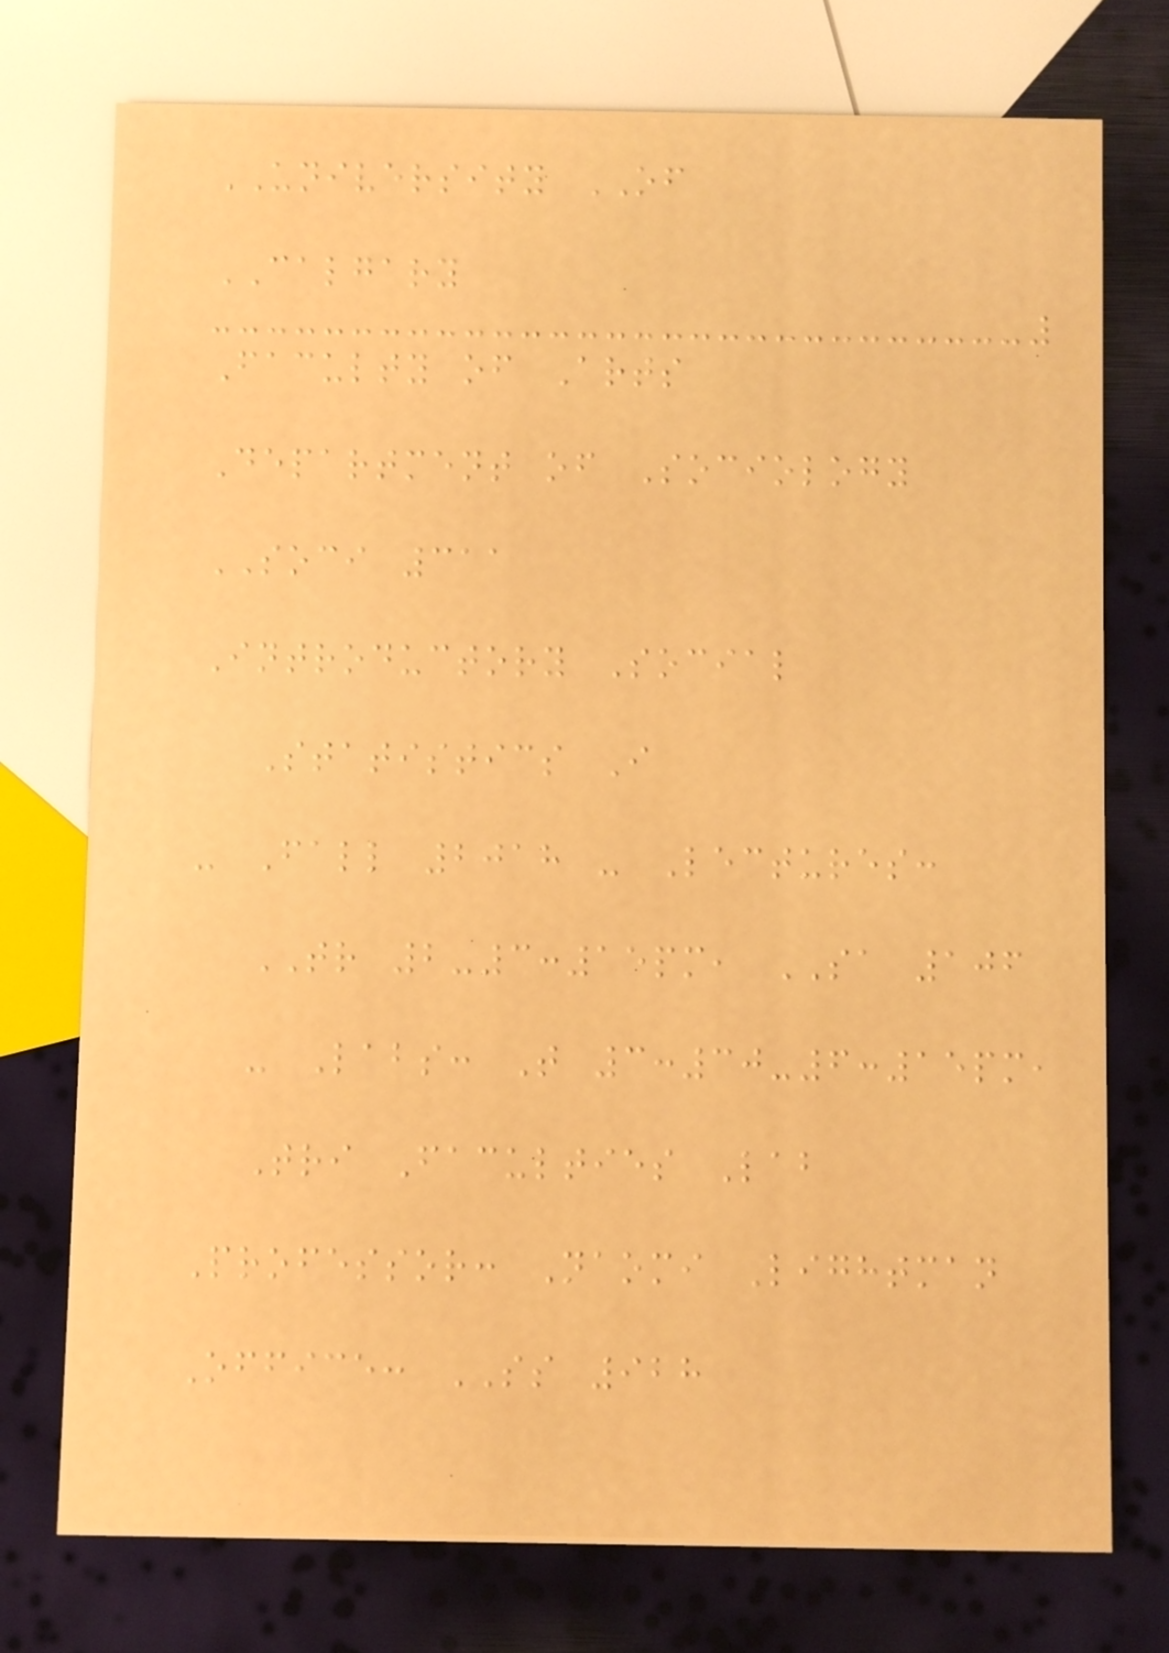UNIVERSITY OF
CALGARY
Faculty of Arts
Department of Sociology
SOCI 311
Introductory Social
Statistics I
- Fall 2018 - Lectures:
TR 2-3:15pm, SA 106
- Labs: T 3:30-6:15pm,
Tri Faculties Lab
Professor: Naomi Lightman
Office: SS 928
